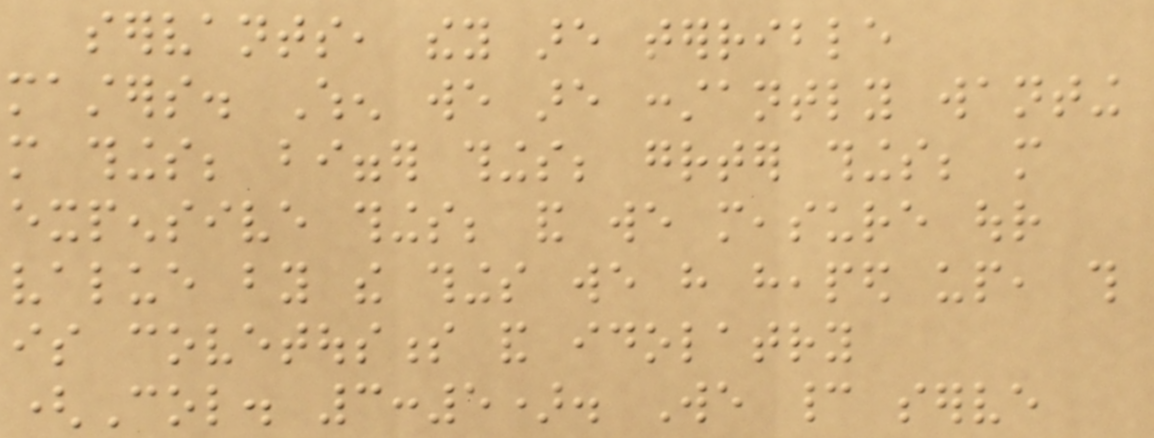servants, they are terrible
masters. When we are constantly wanting
more things; bigger things; greater things; more
expensive things; and we measure our
value by the things we have heaped up, this
is covetousness and idolatry
(Col. 3:5). We cannot serve
